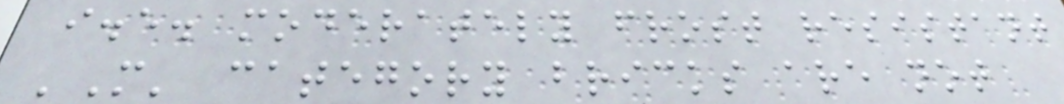i.e. moderately frost resistant
'M' category bricks are not
